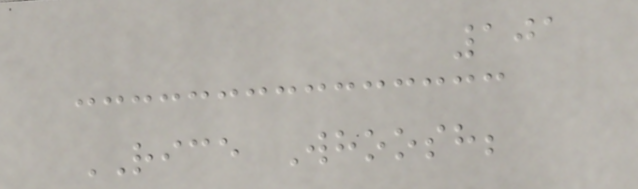101
RICE Whoosh;
